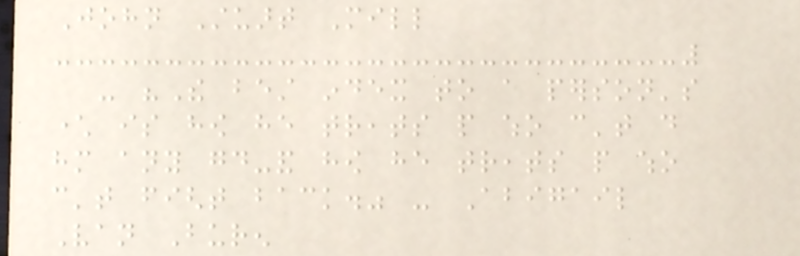John Stuart Mill
- "The best index to a person's
character is how he treats people who can't do
him any good-and how he treats people who
can't fight back." - Abigail
Van Buren
